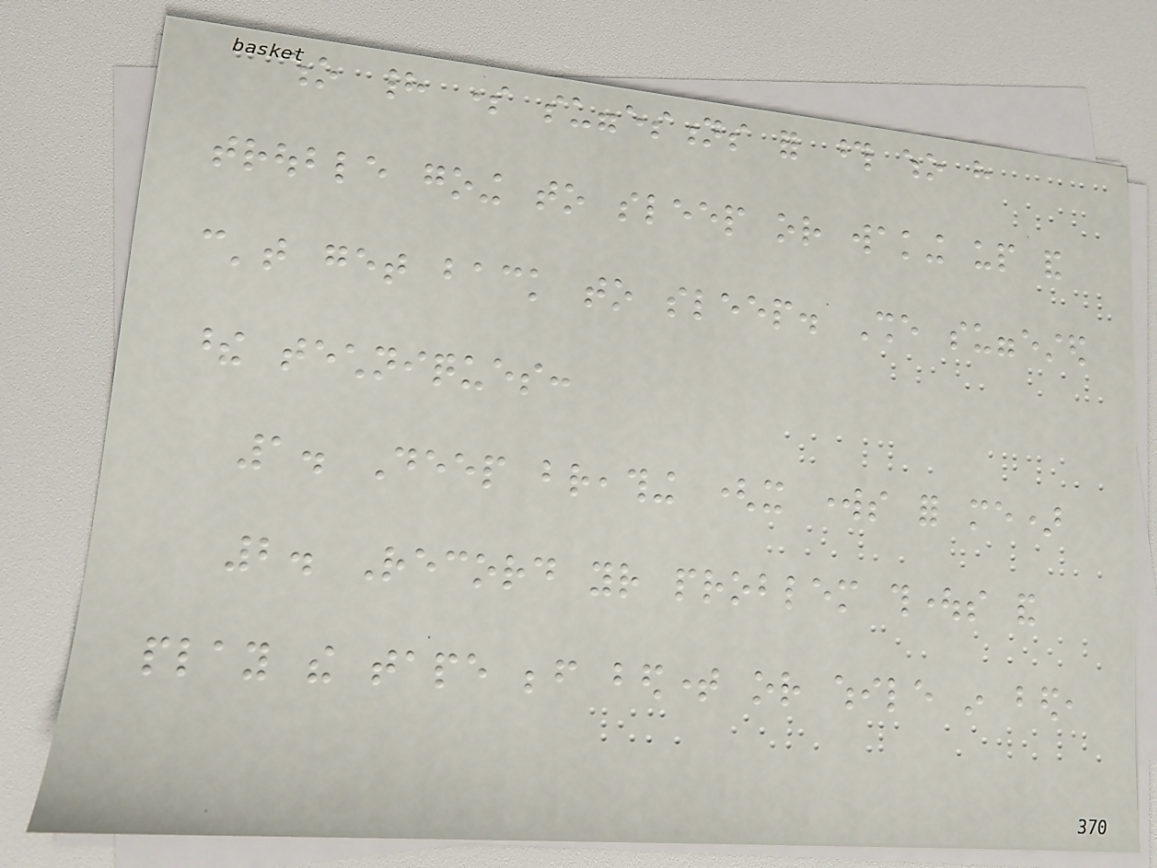who had some suggestions for those who have
trouble going to sleep or waking up and
can't get back to sleep. She suggested
these techniques:
1. Deep breathing (it works for me)
2. Record your problem thoughts and
play the tape before bedtime or while in bed,
